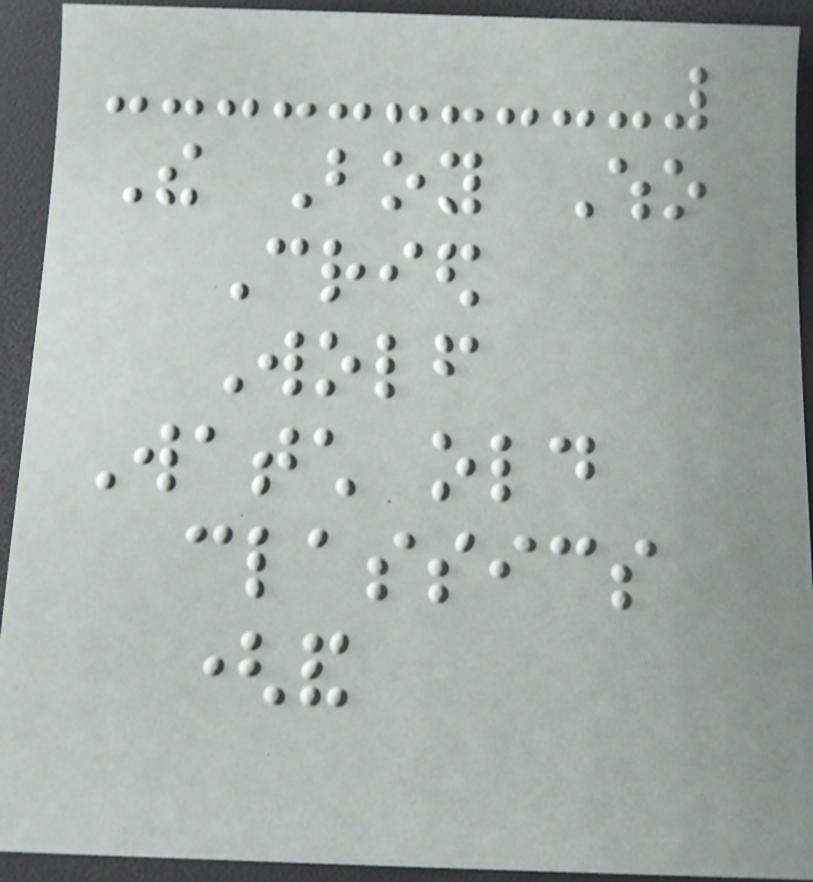The Boy Who
Cried
Wolf
Watch old
classics
(and
